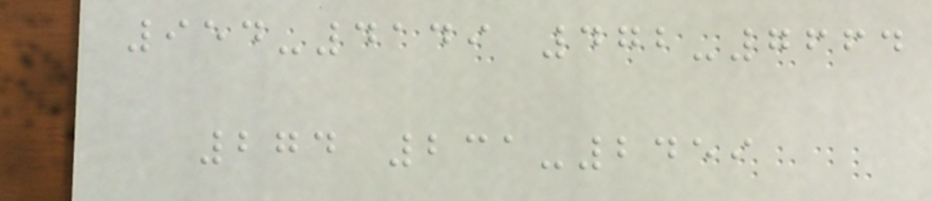954-4149 472-7664
274 231-2459
